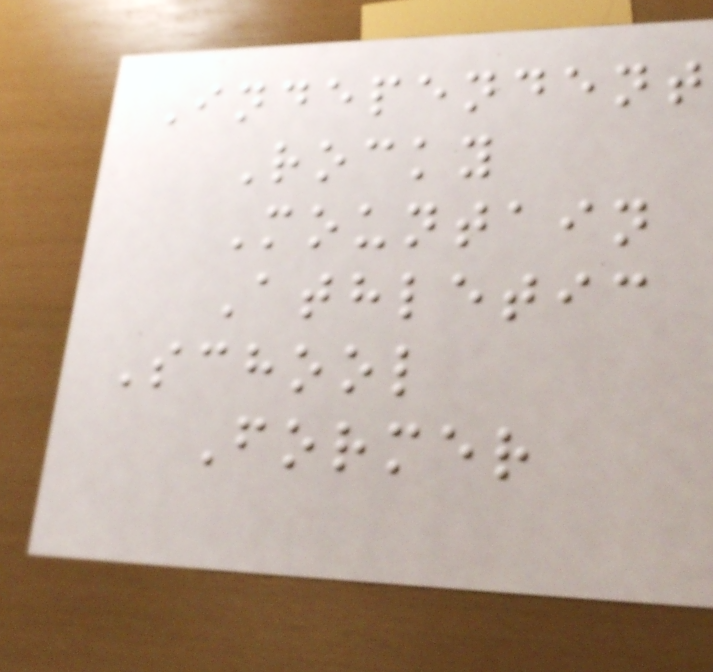Independent
Rocky
Mountain
Athletic
School
Former
